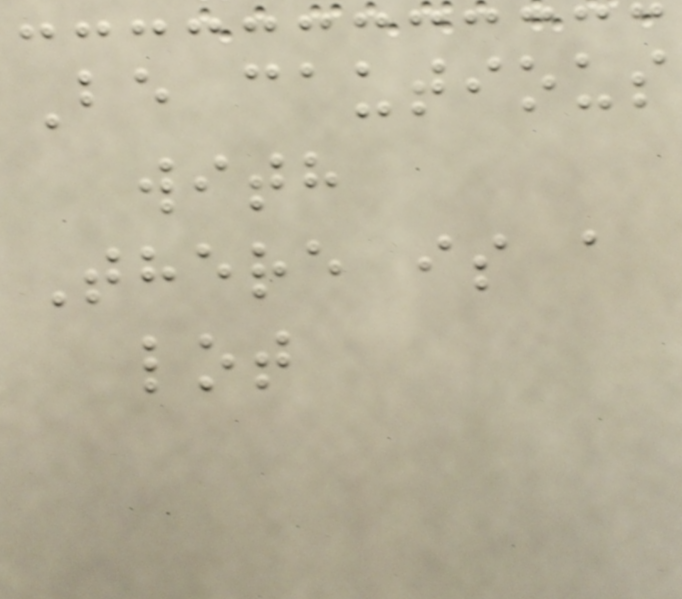Be cautious
with
There is a
lot
